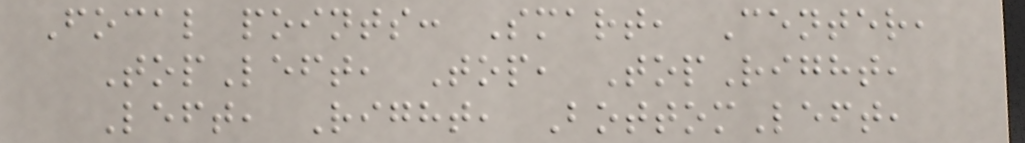Focal points: Smart, Center,
TopLeft, Top, TopRight,
Left, Right, BottomLeft,
